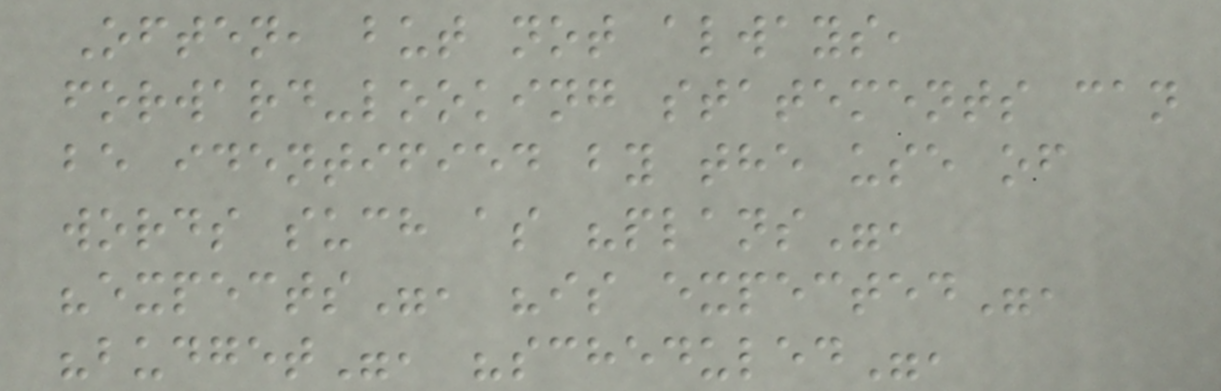Often, but not always,
forward-looking statements can
be identified by the use of
words such as "plans",
"expects", "is expected",
"budget", "scheduled",
